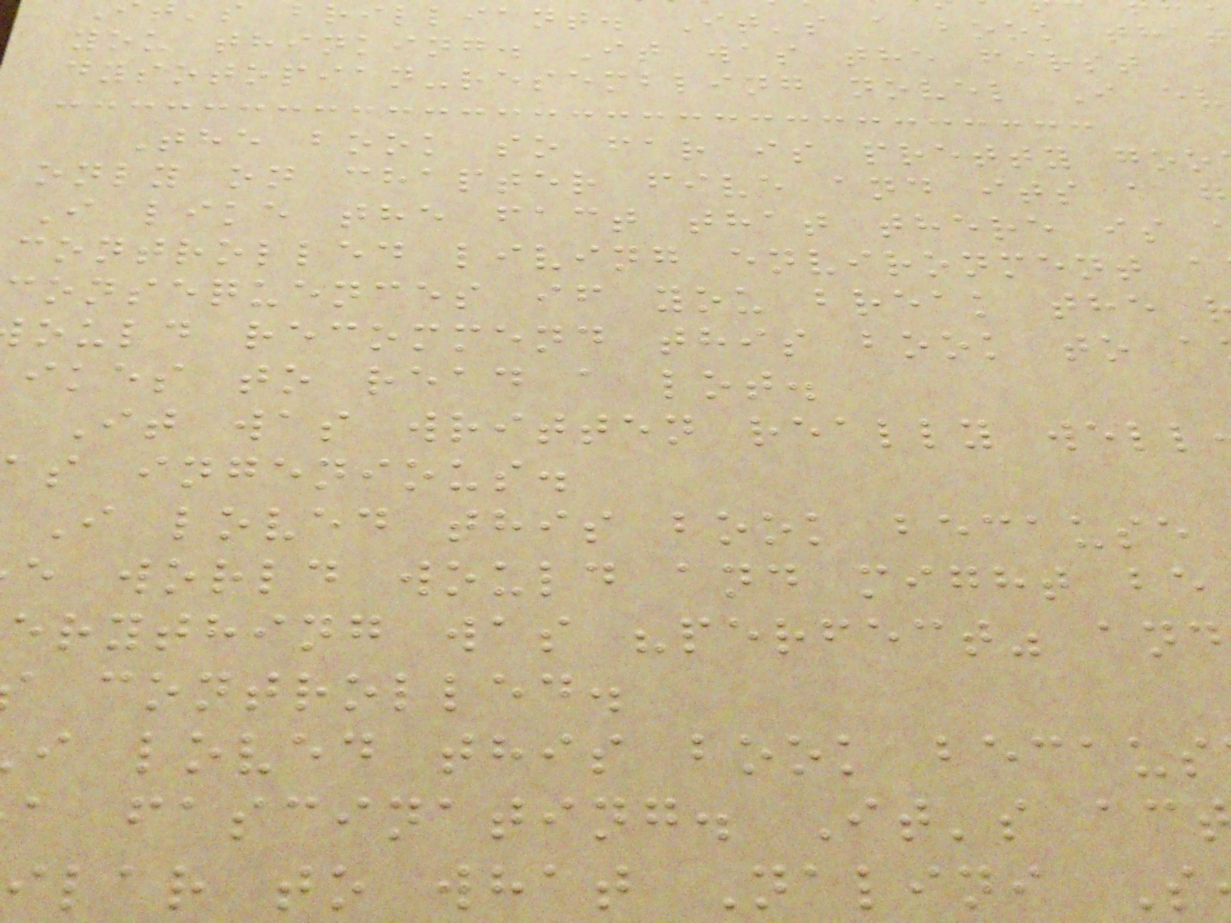brilliant. It's a book that
you thinking. It was the first
dysotopian-resembling novel I ev
The book so far is pretty goo
only on chapter five and its a g
I like the fact that there is
controlled living environment a
consequences if you break the
ould recommend this book to a
ikes to read a lot.
It was written really well
s ingenious.
I loved this book because
e world would and might be
erything was "perfect" and
controlled.
i loved this book becaus
a fascinating. It's ac
ilar to what Nalini S
